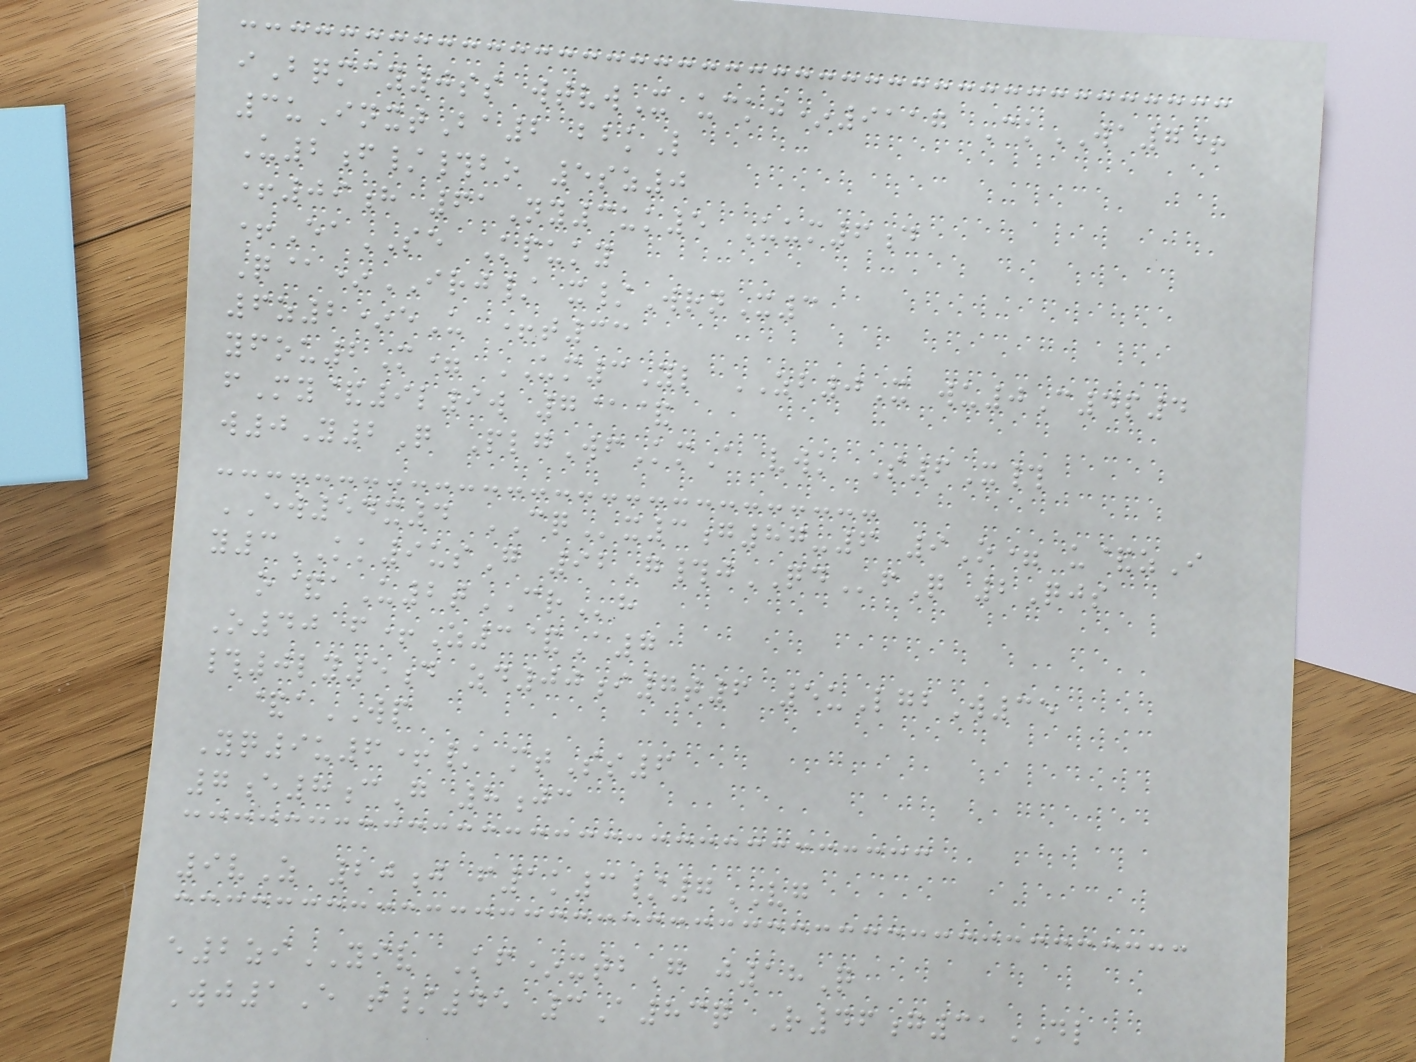iBqmcy0ss wtvwX uckj*9117 CkWA7+
3uInxtBa2 bbkL
U2f/#bo 5sz0
+09h 61Ny3uk5 Uum6d
+EaSE Kpuky
Q@*IRJ/ x/WrnX3
6z2*eU +t33
yfou2M= UM3Yl ZB0X wu0C4p4
fMy&9l9w 7@&
w0Y2Q PlgWfKmA vwk S6X#
EW54x4 CQx3g87-6 9O= u&zI
y3KK9usG 92G#jQDfQ 2Qjs
o&aU2tCRh
O40 f+Z3&A7
#0ly5d zd00i7t6 5uLgbW35
&aWP
Yq9u6+/ mtSs6
7e8cG 8jc
9vZ 20j f1k3/7VG
e2ziYIV Kf*xtbG j18Q
Wj1E t/45 3A83q R46g31DL
